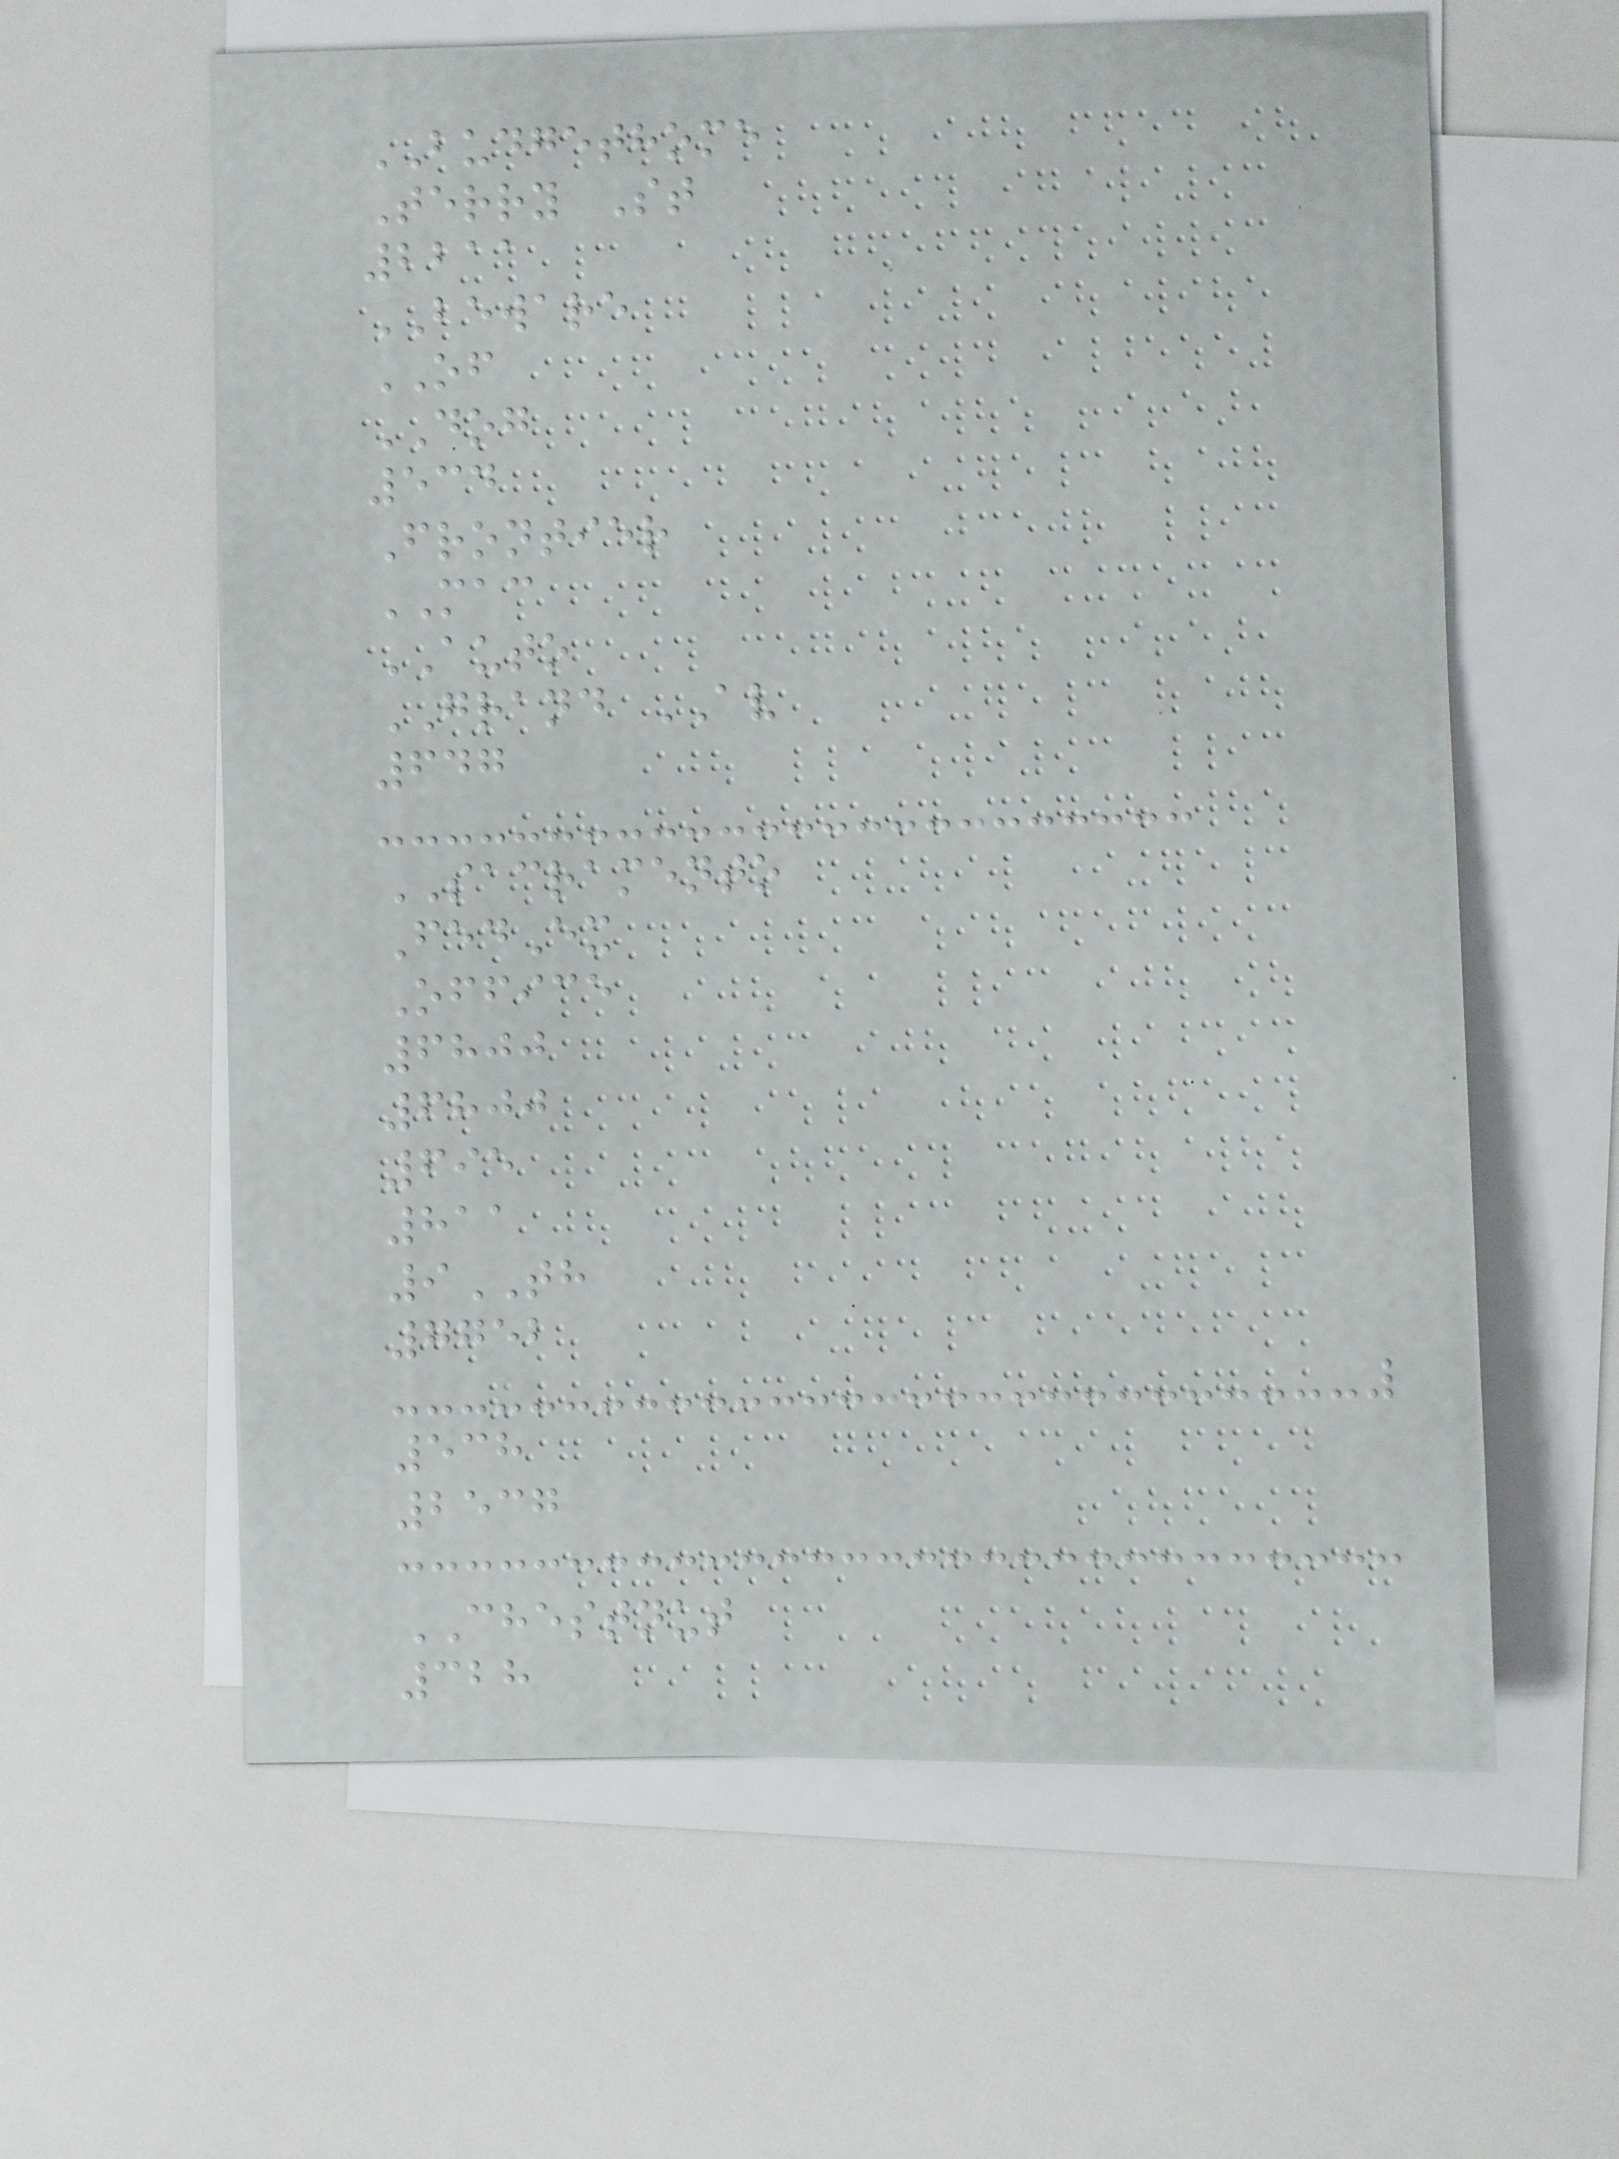BUDGETHOME
Terry St
2211
BEWARE
OF
DOG
534
Frontier
MAC
AUTO
GRAND AV
647
SACRAMENTO
FedEx
Office
6800
6800
695
811
9TH
7752
538
2537
CHESTNUT
328
